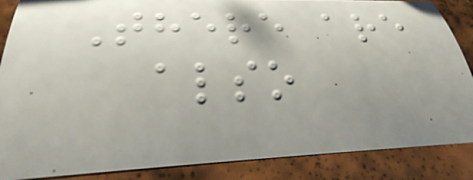There are
also
